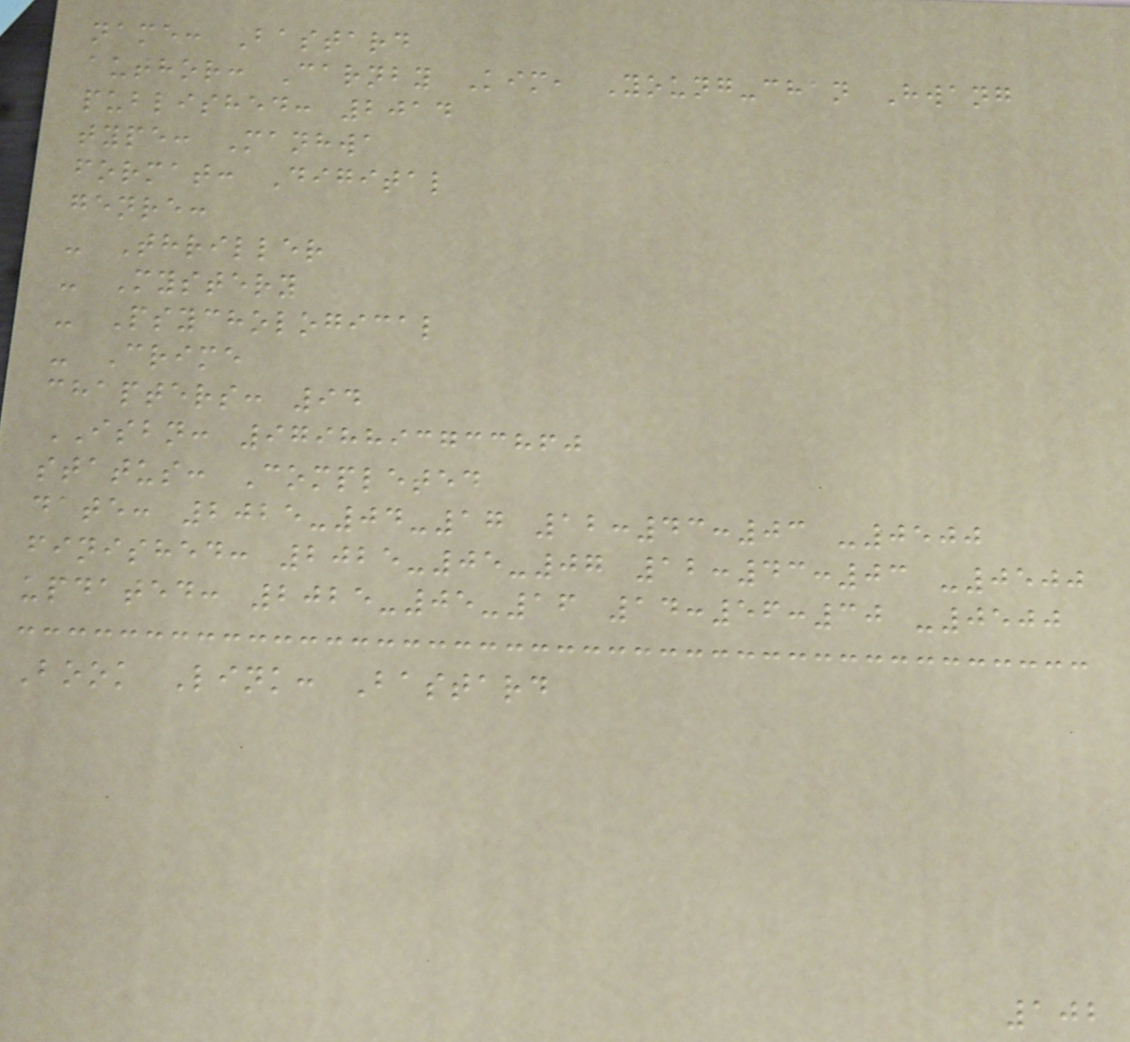name: Bastard
author: Carnby Kim, Young-chan Hwang
published: 2014
type: Manhwa
format: Digital
genre:
- Thriller
- Mystery
- Psychological
- Crime
chapters: 94
ISBN: 9798893733860
status: Completed
date: 2025-04-17 12:43:03 -0500
finished: 2025-05-07 12:43:03 -0500
updated: 2025-05-16 14:56:30 -0500
Book Link: Bastard
102
